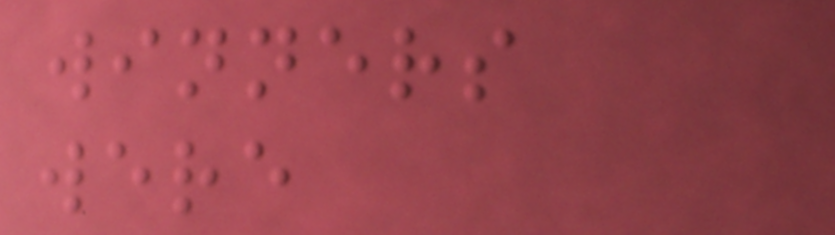winners
were
